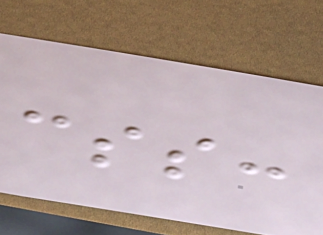css:
